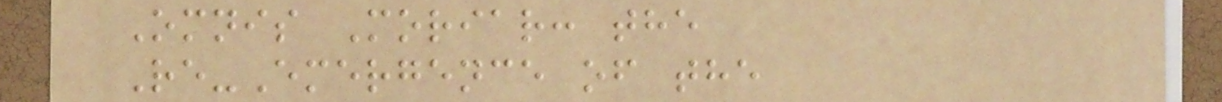Omnis Moriar: the
Re-Emergence of the
